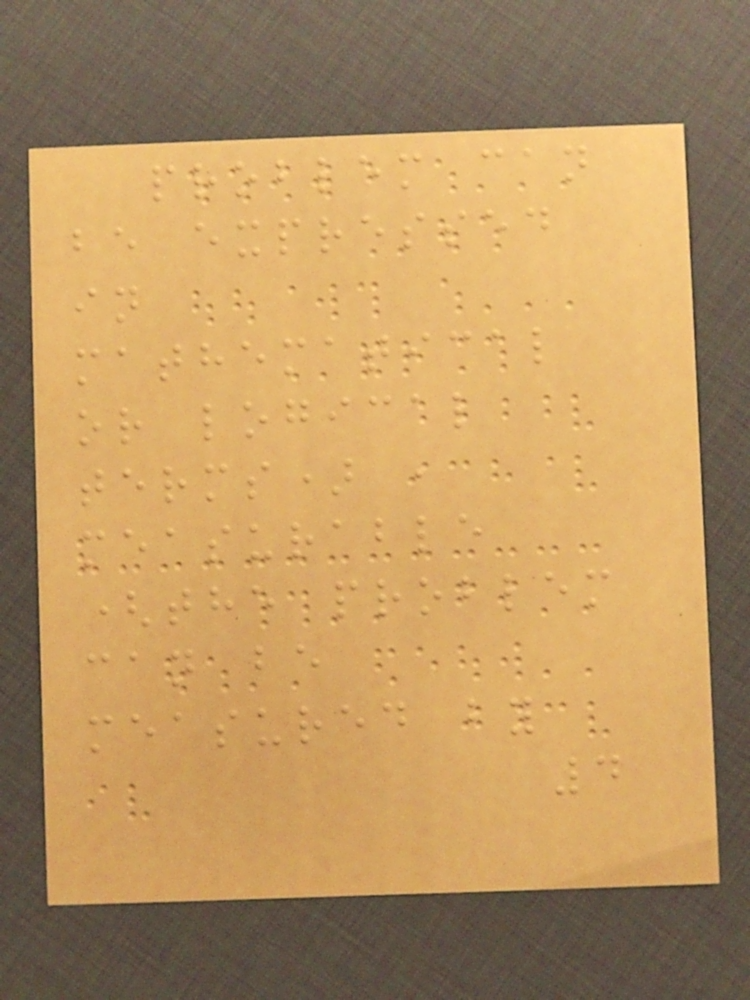problem can
be expressed
in
mathematical
or logical
terms) ,
measurable
(the problem
can be
measured by
4
